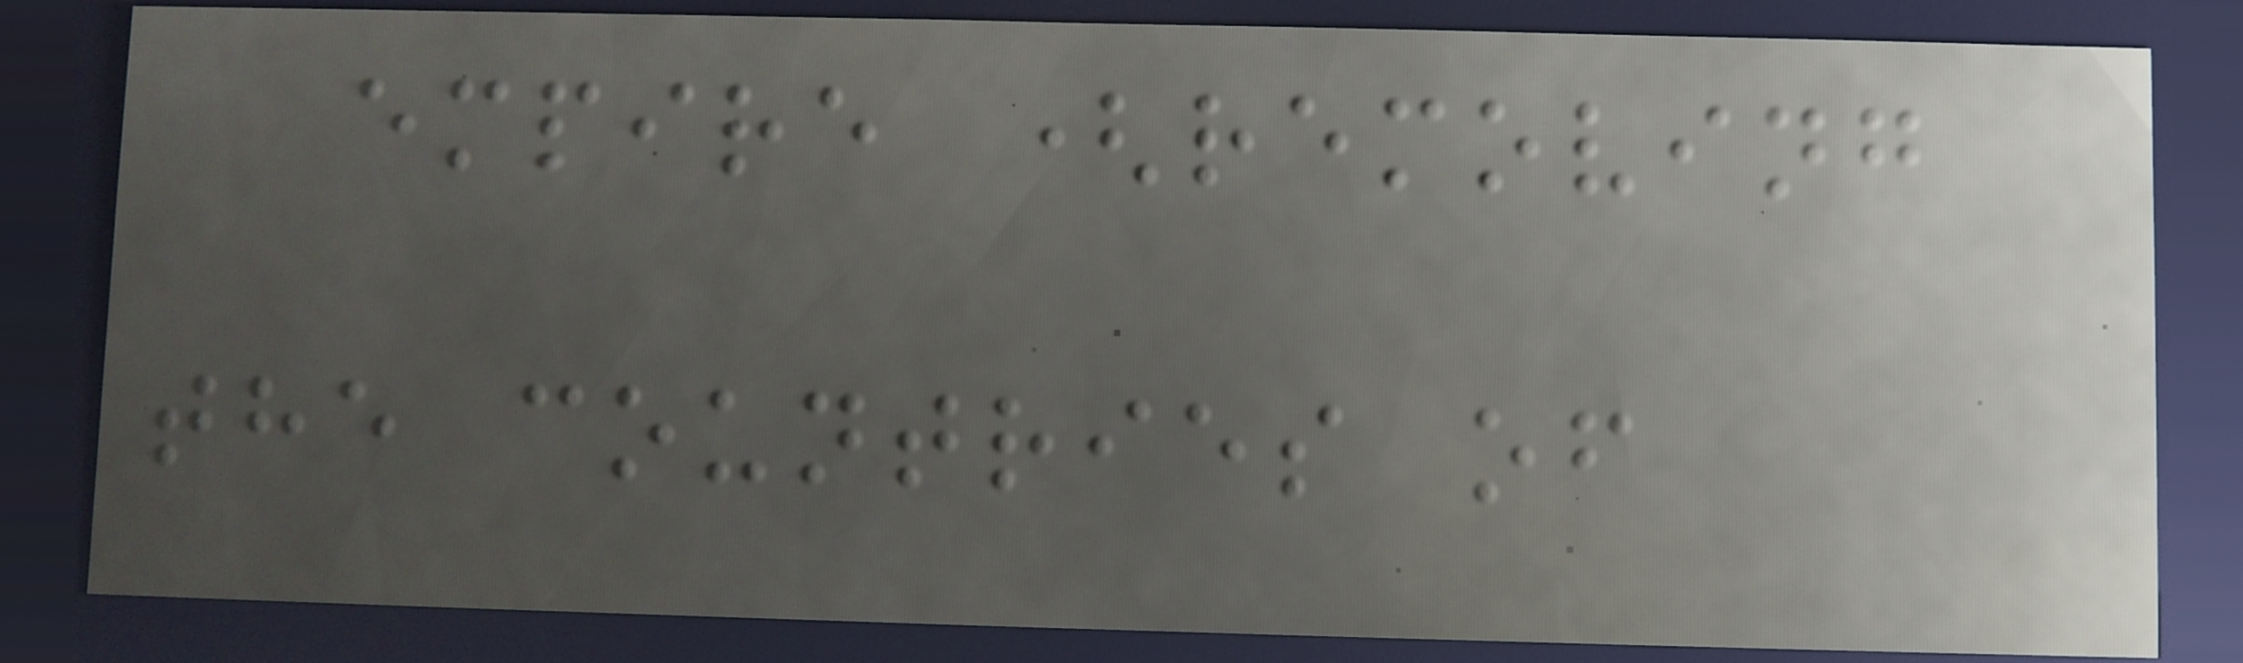empire (removing
the countries of
